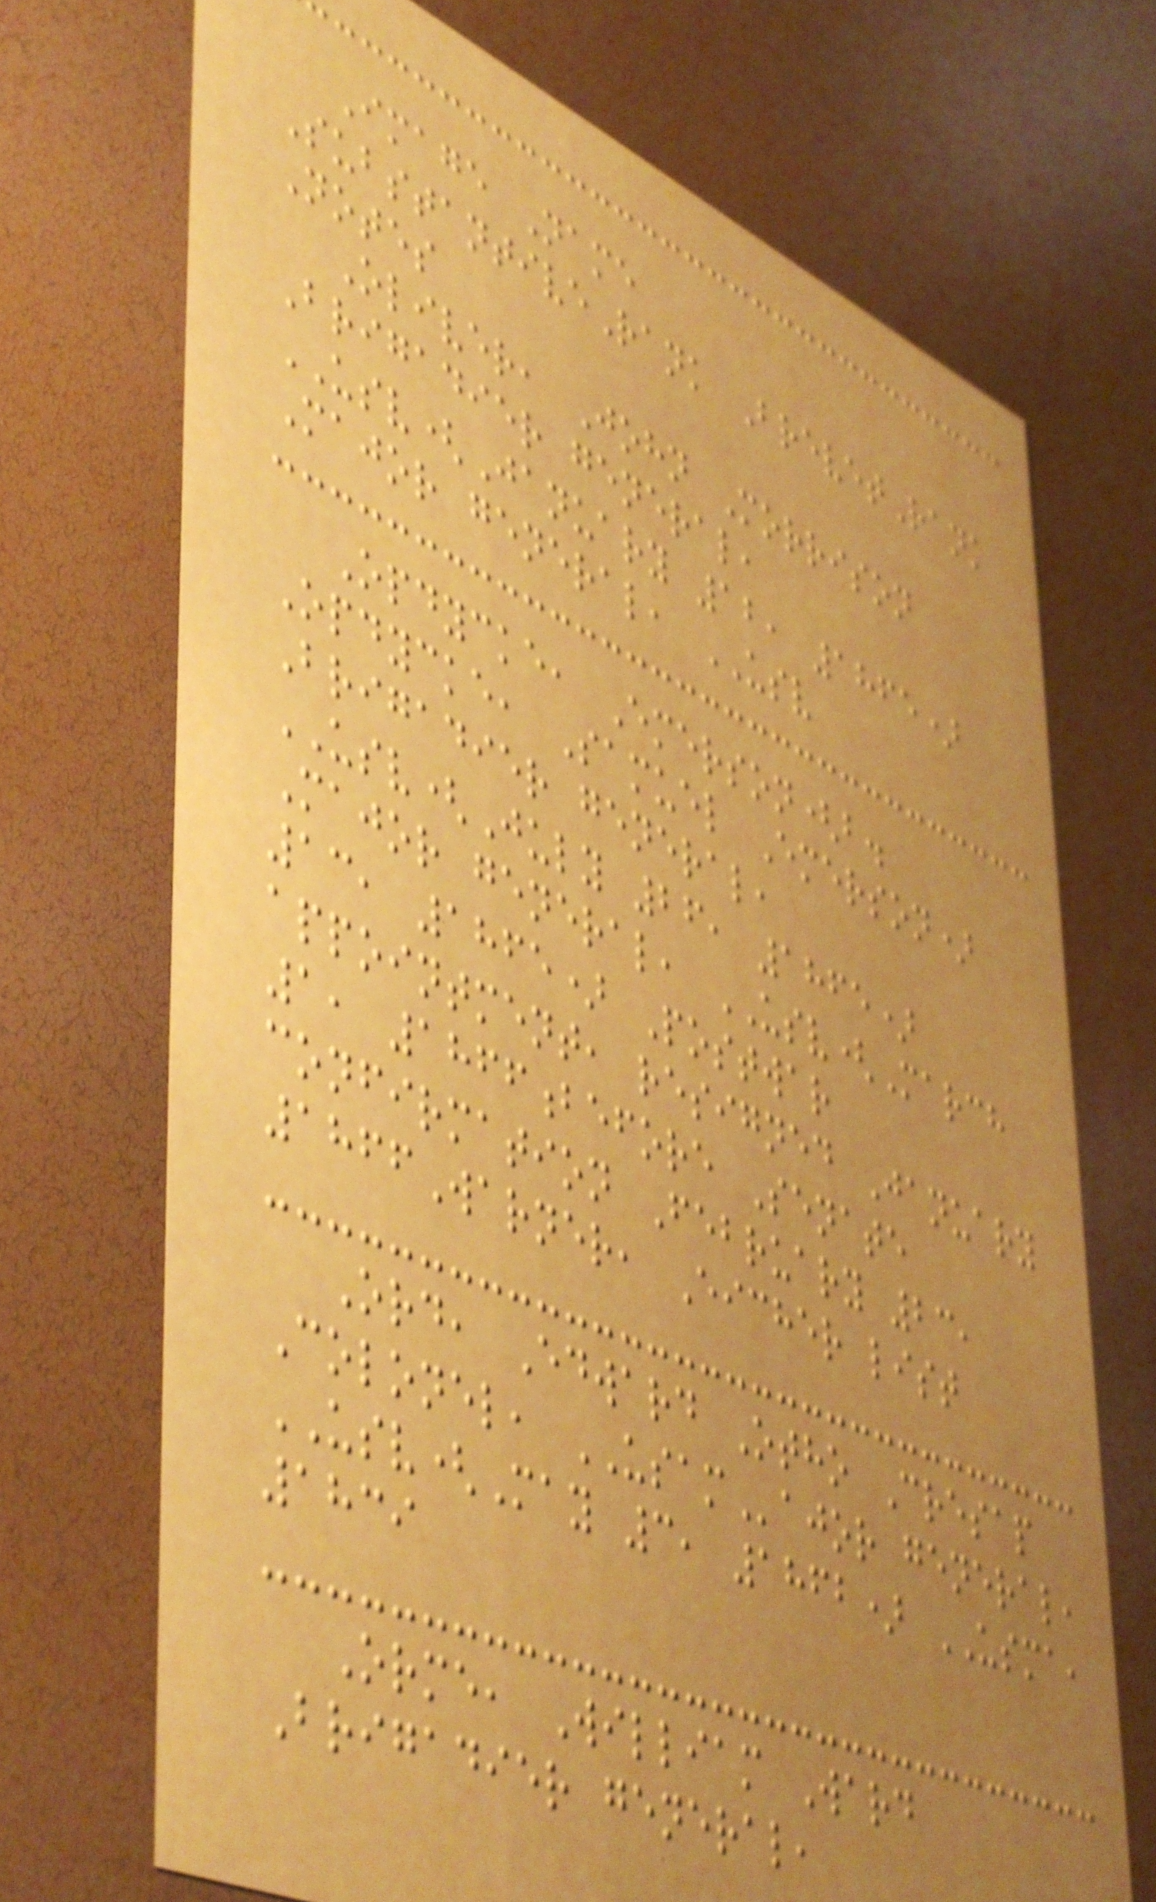Image Name
SubstantiveRank BrevetRank
Notes
Oliver, John Morrison
Brigadier general,
USV(January 12, 1865)
Major general, USV
Opdycke, Emerson(b.
Opdycke, Samuel Emerson)
Brigadier general,
USV(July 26, 1865)
Major general, USV(March
13, 1865) Postwar
appointment, resigned January
1, 1866before Senate
confirmation February 23,
1866Warner, Eicher list
Ord, Edward Otho Cresap
Colonel, USAMajor general,
USV(May 3, 1862) USMA,
1839
Orme, William Ward
Brigadier general,
